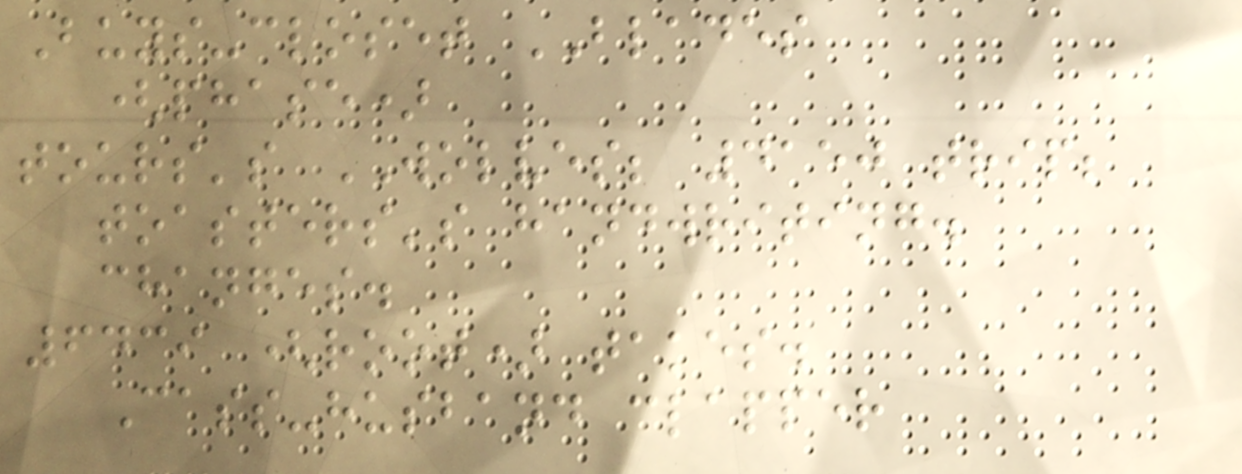Buys-closet BLADES
(phase)
tours's WOLVES; 4150 trip;
toasters's handwriting.
changes.
6439 (root) takes.
Cass-husband clapper
